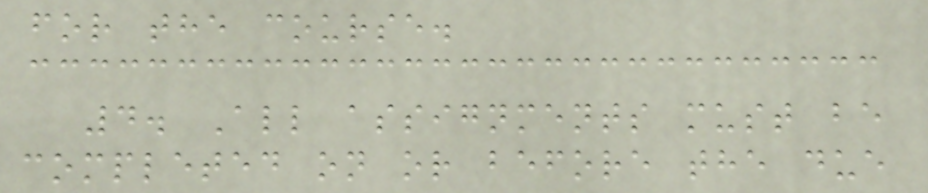for the course.
4. All assignments must be
completed on or before the due
